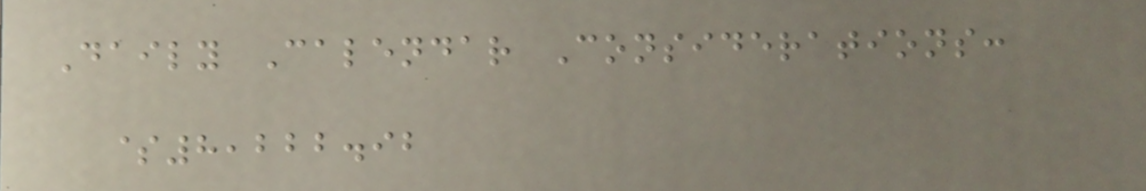Daily Calendar Considerations:
$8,222.92
